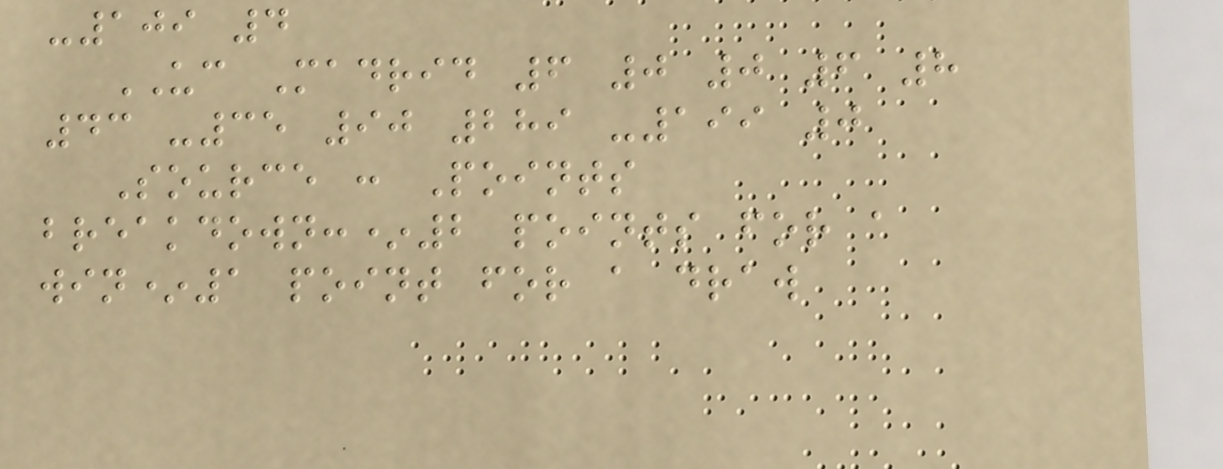-109 4
UC Madrid 6 0 0 6 8
43 -35 90 289 -199 0
Source : Points
breakdown:*2 points for a
win*1 point for a draw
